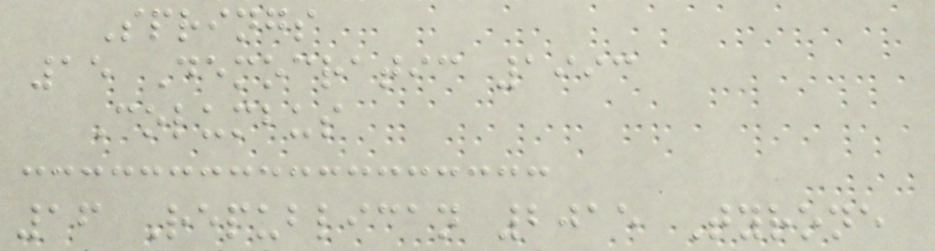Springs
15 Democratic 1993
Columbus
16 Republican 2015 Tyrone
